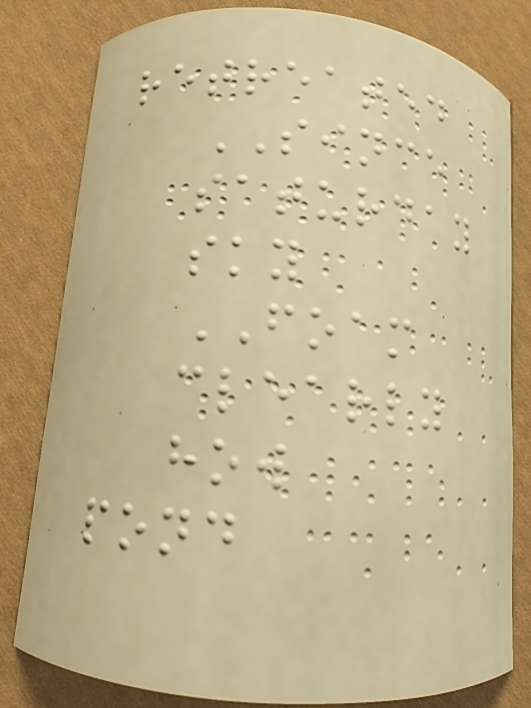retreated
SINCE
saturday
sky
FOAM
clearly
how
pond
